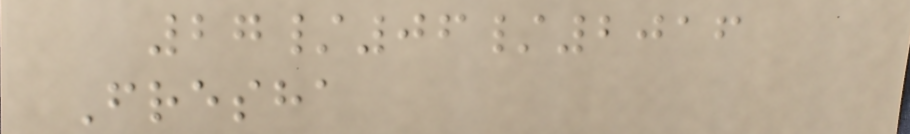27/06/2016
Fresha
